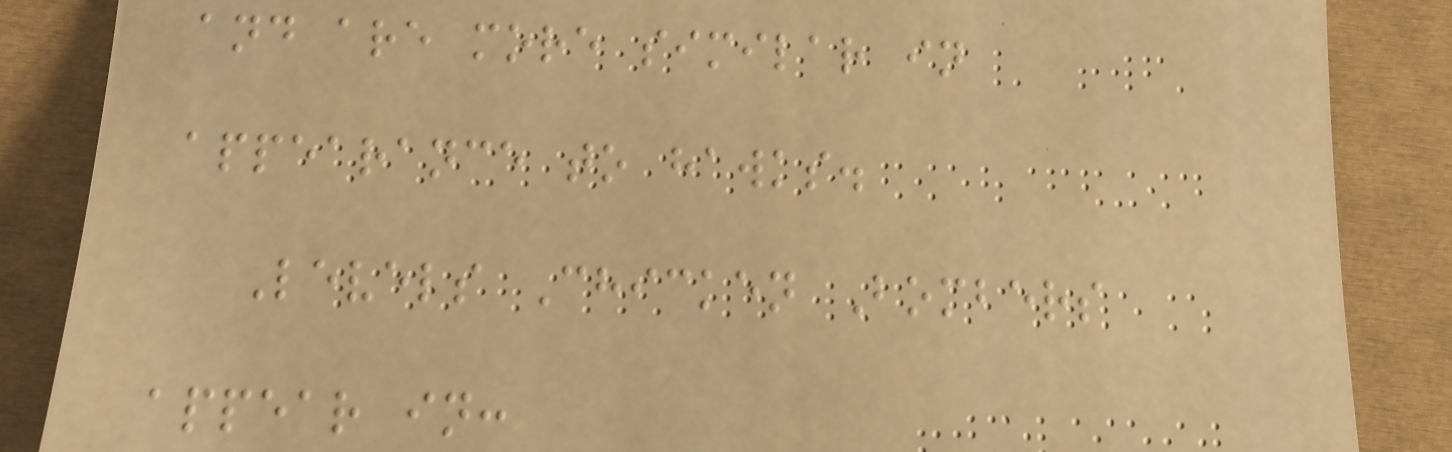and are more similar in
appearance to hawks.
Levels Chicken Bombers
appear in:
